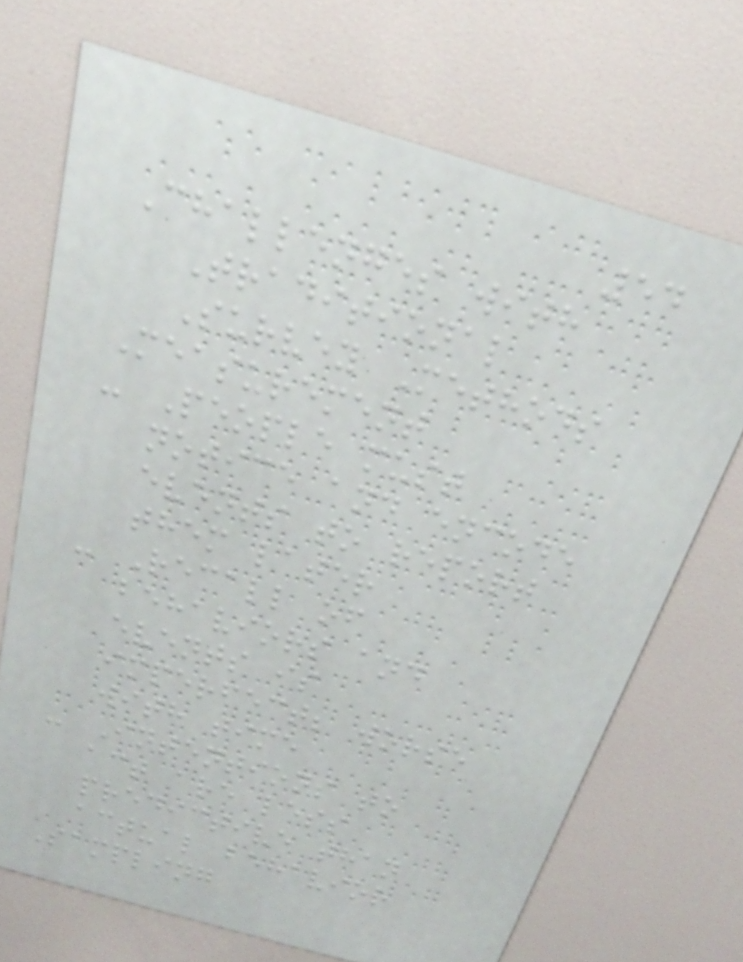54
Challenges with
Traditional
Survey Methods
Measurement
- People must
notice and encode
events to report
them later
- Recall of
behaviors and
events is
imperfect; worse
with time
- Intentions to
act are less
predictive than
actual behavior
Sampling
